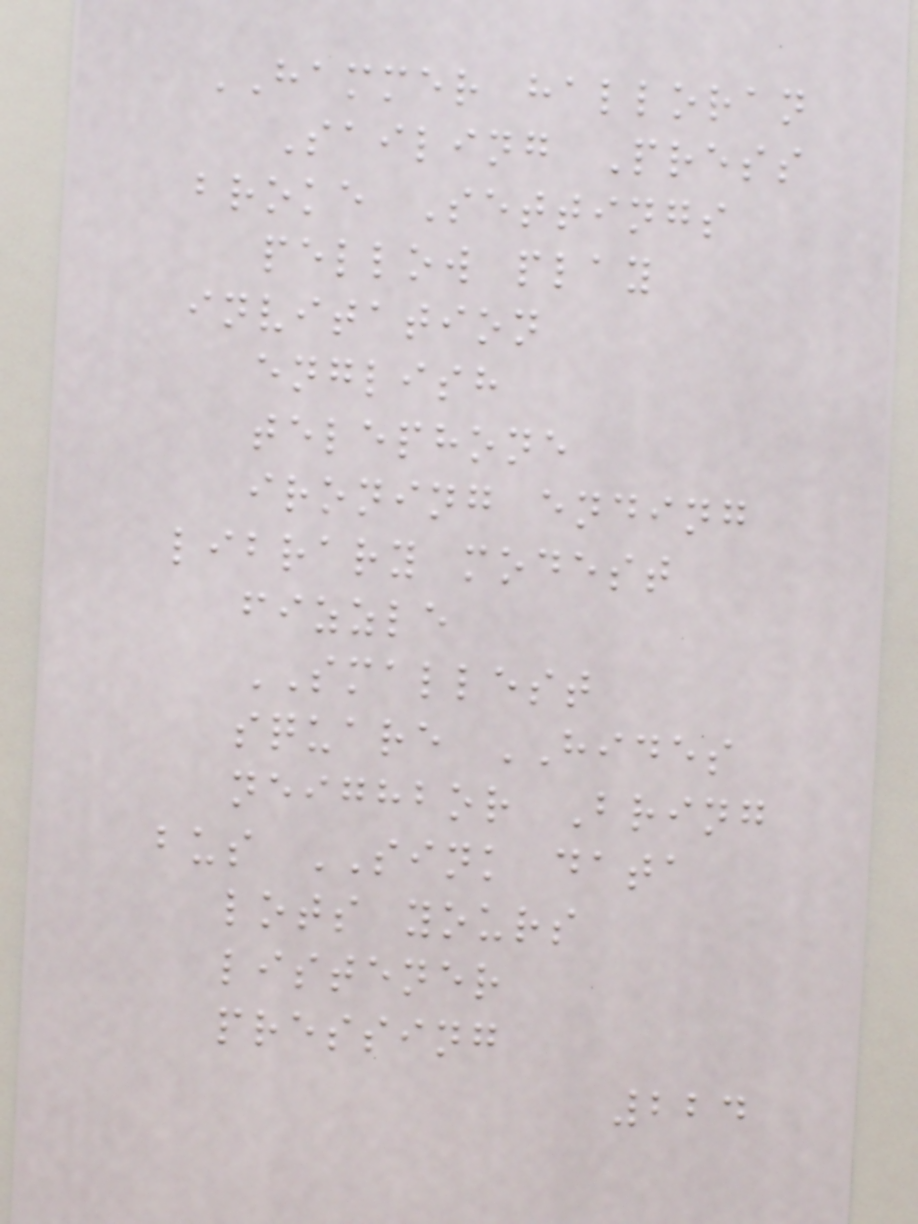HAMMER halloran
Sailing Press
broke Settings
pellow play
invitation
english
telephone
ironing ending
library modest
fizzle
SMALLEST
square HIDES
neighbor Bring
bus SINK data
lots yours
listener
pressing
224
